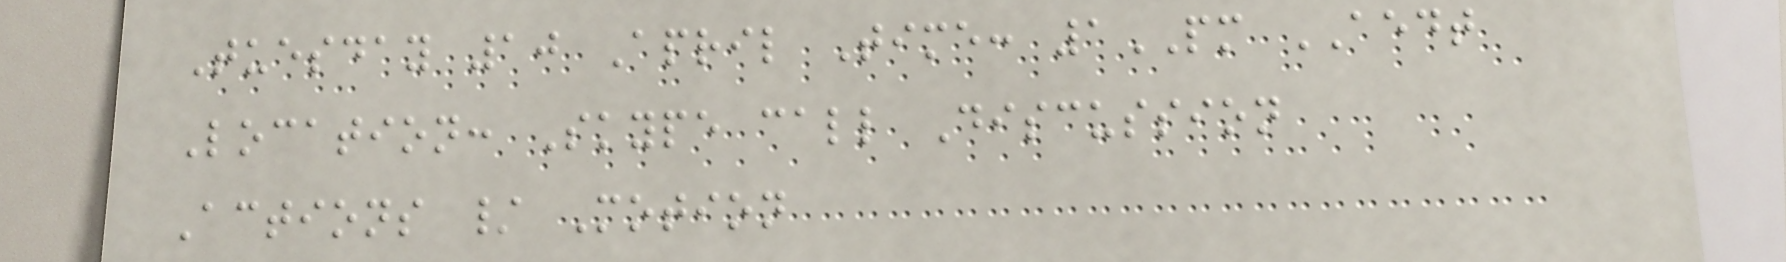Tuesday 10 April Time: 1PM AEDT
Location: Skype call Discussion
Actions / Motion
